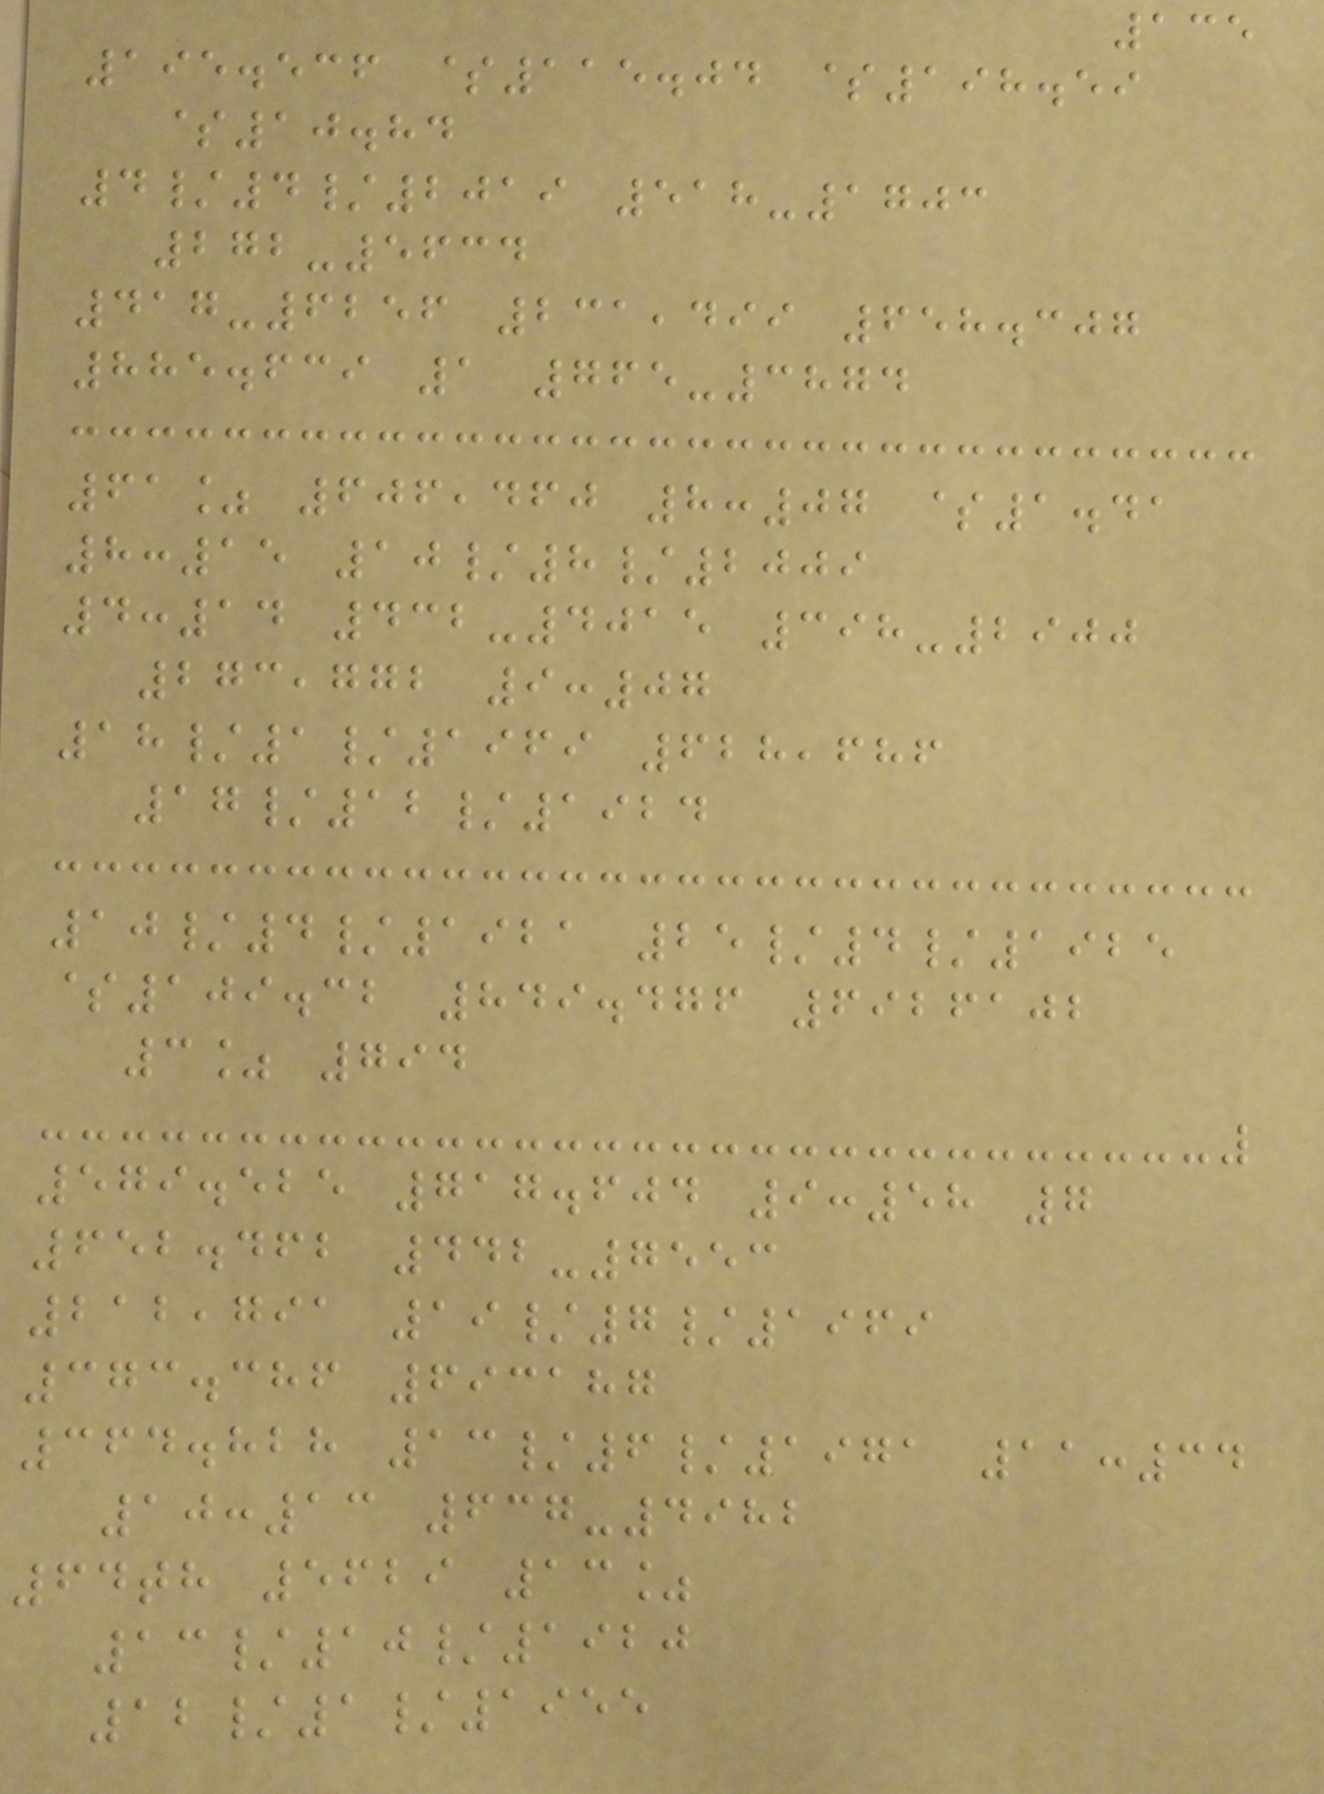135
195.536 $115.04 $198.59
$10.84
4/4/2019 518-1703
272-5634
417-6256 231,499 658.307
885.639 1 765-3874
61% 606,460 8:07 $1.41
8:15 10/8/2009
4:14 432-4015 398-2900
273,772 9:07
18/1/1969 628,686
17/12/1924
10/4/1921 25/4/1925
$109.32 849.476 6926102
3% 794
579.525 717.604 9:58 7
652.462 442-7553
212,791 19/7/1969
373.386 693187
364.828 13/6/1971 11:34
10:13 637-4982
64th 5629 13%
13/10/1920
12/1/1955
